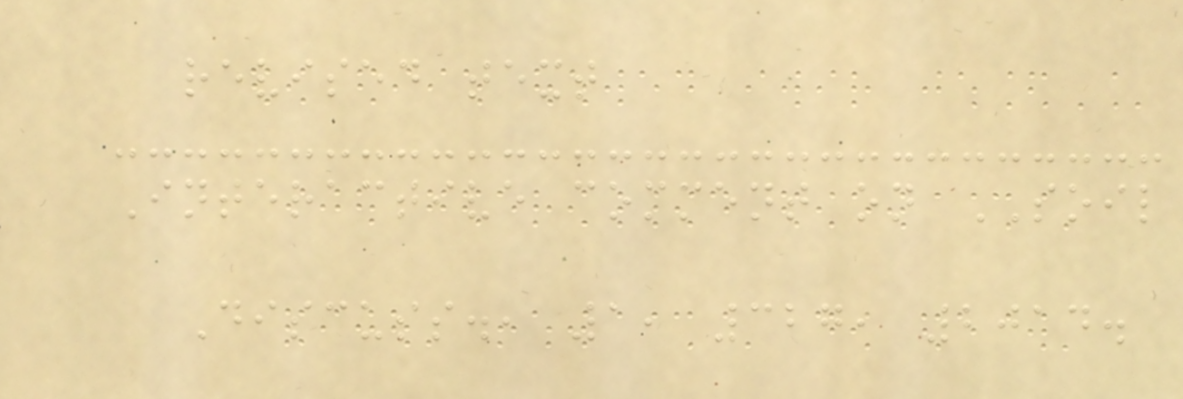revised text
Interactive comment on SOIL
Discuss., 1, 327, 2014.
